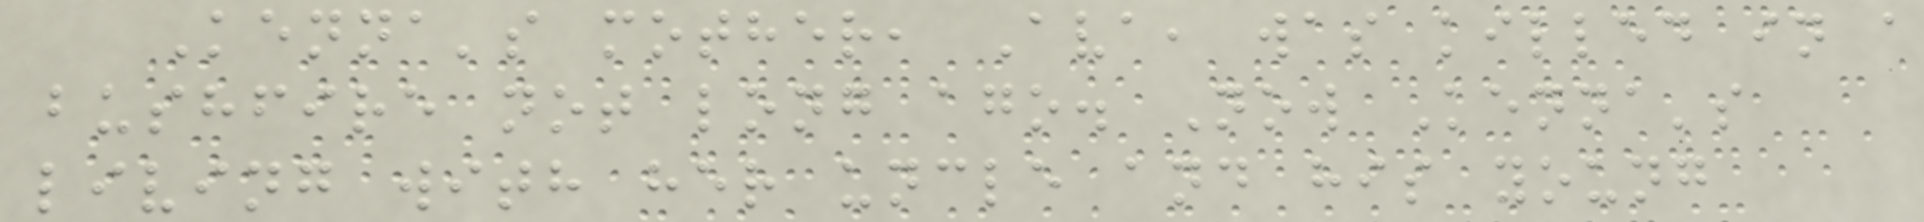Kenna's mother, Ava, was killed in a
bushfire not long ago. Now Kenna's
living with her uncle and his young
